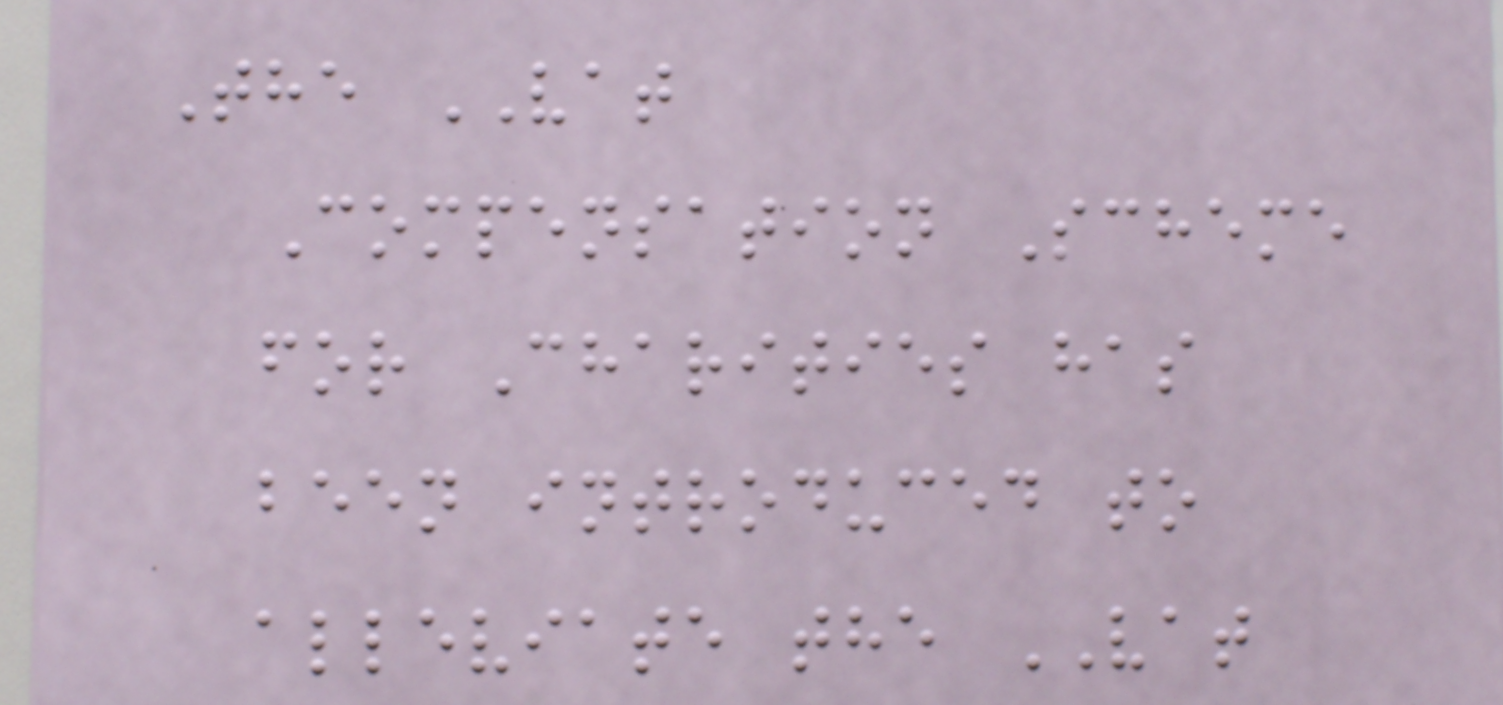The VAT
Compensation Scheme
for Charities has
been introduced to
alleviate the VAT
